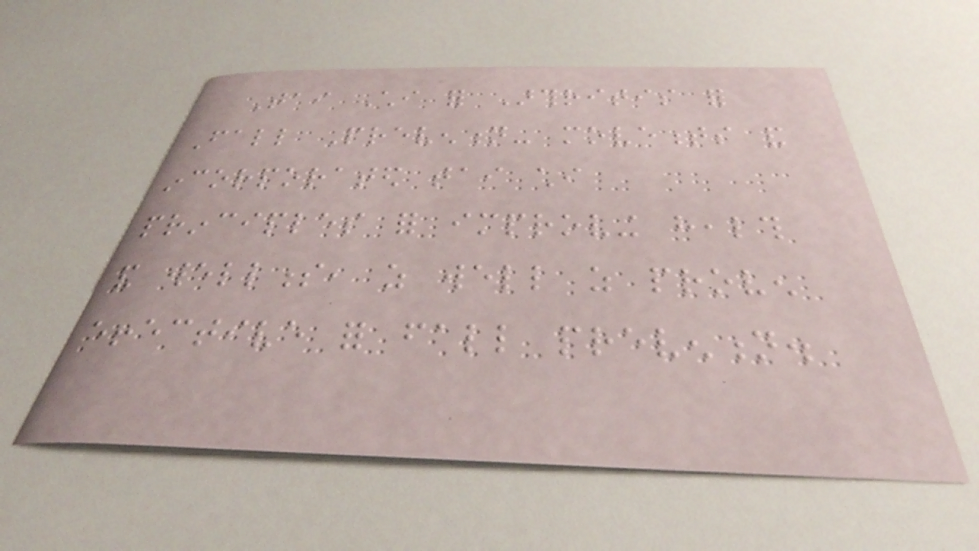Tai Chi for Arthritis for
Fall Prevention- movements and
incorporated tai chi
principles for improving health
and wellness, as well as proven
effective for fall prevention.
